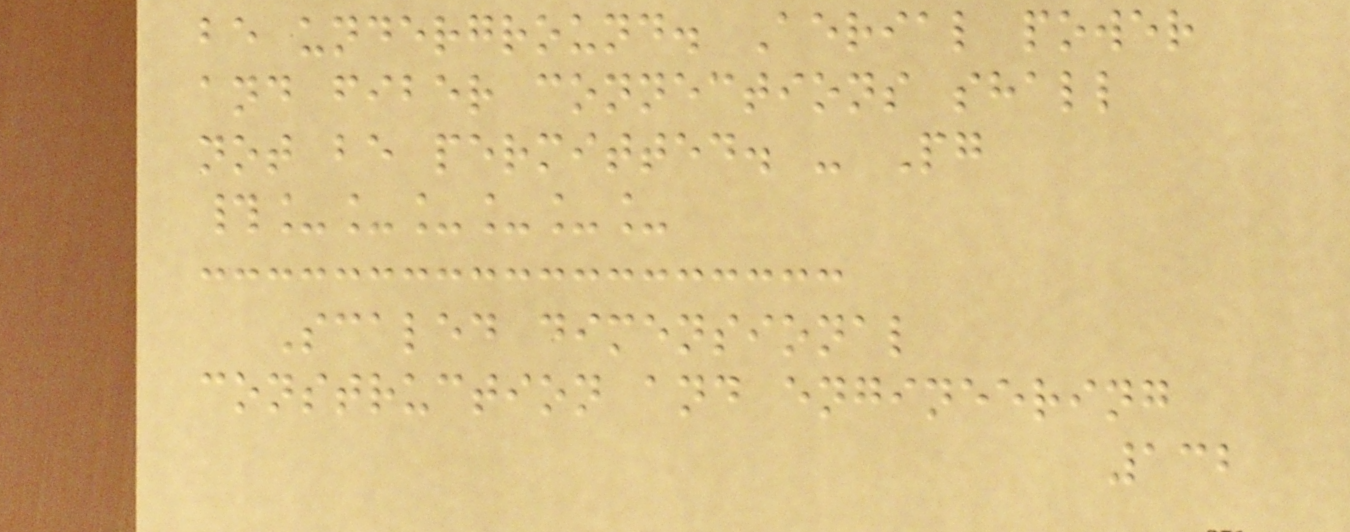be underground. Aerial power
and fiber connections shall
not be permitted. - Pg
#______
Scaled dimensional
construction and engineering
132
